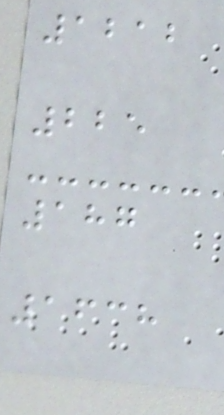1212
225
187
1638
